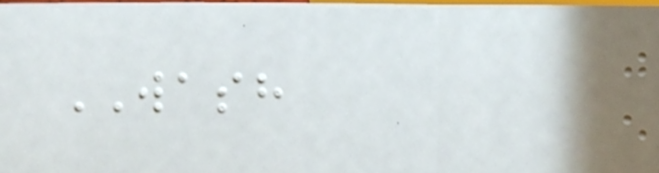WASH
